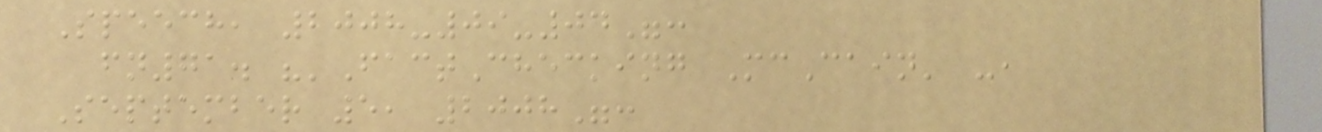Speech, 2008-09-04":
fn71. "'FactChecking McCain' -,
September 5, 2008":
